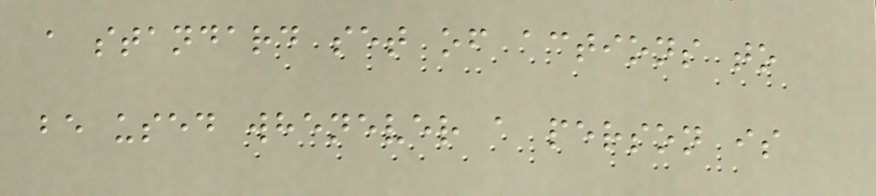a standard set of actions to
be used whenever a person is
